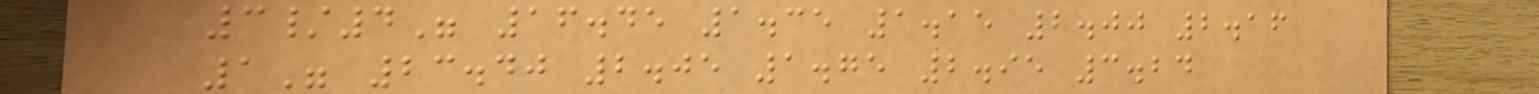3/4" 16.45 1.35 1.15 2.00 2.16
1" 23.40 2.05 1.75 2.95 3.24
